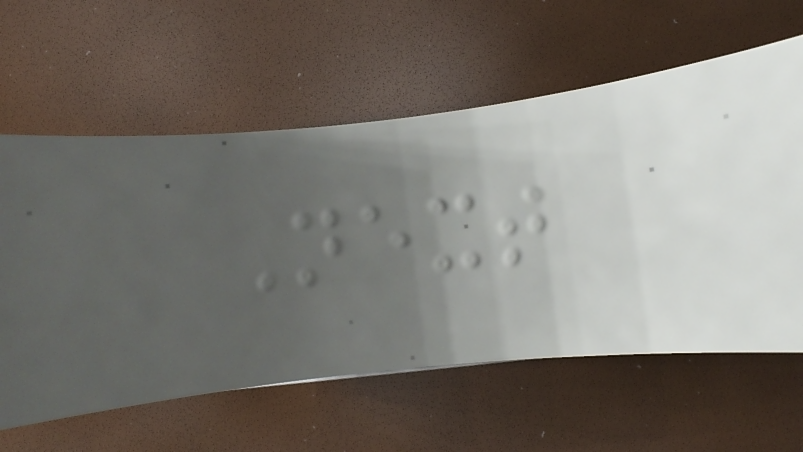Next
